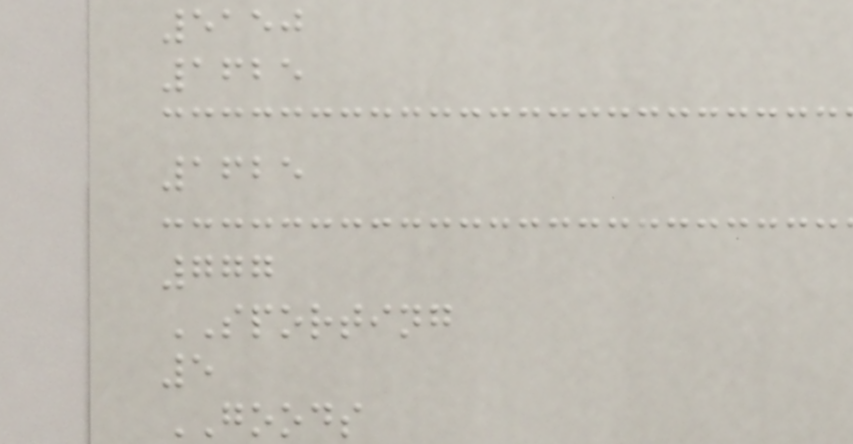5150
1625
1625
777
SPORTING
5
GOODS
